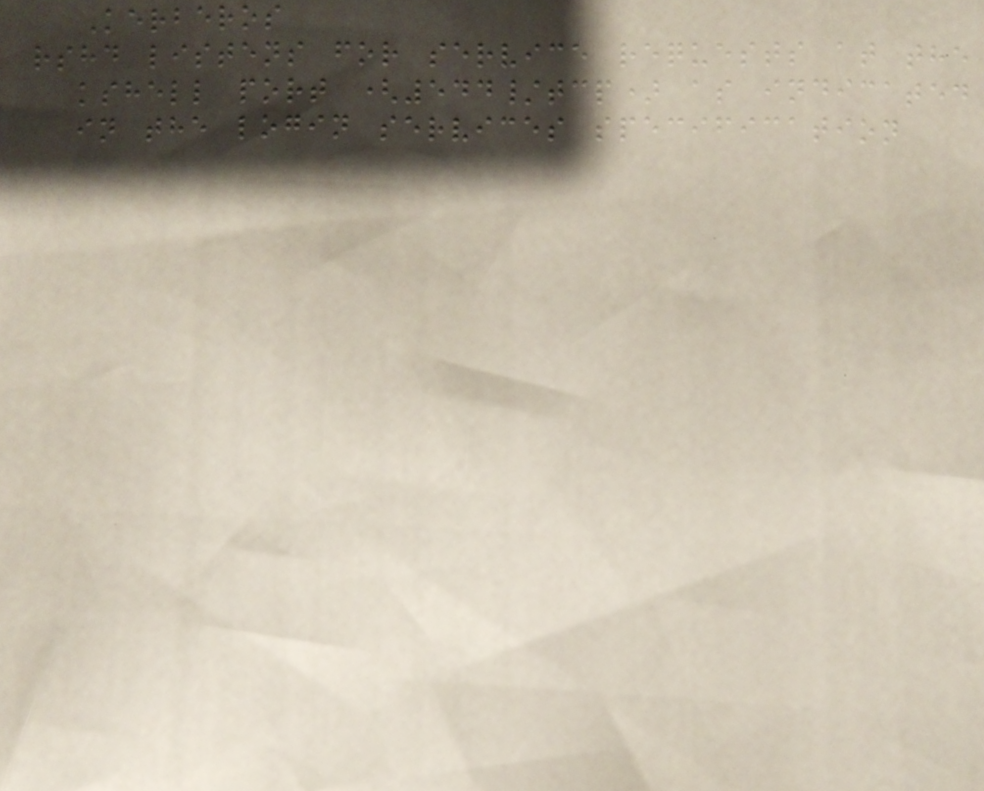Kerberos
rshd listens for service requests at the
kshell port (544/tcp) as indicated
in the login services specification
